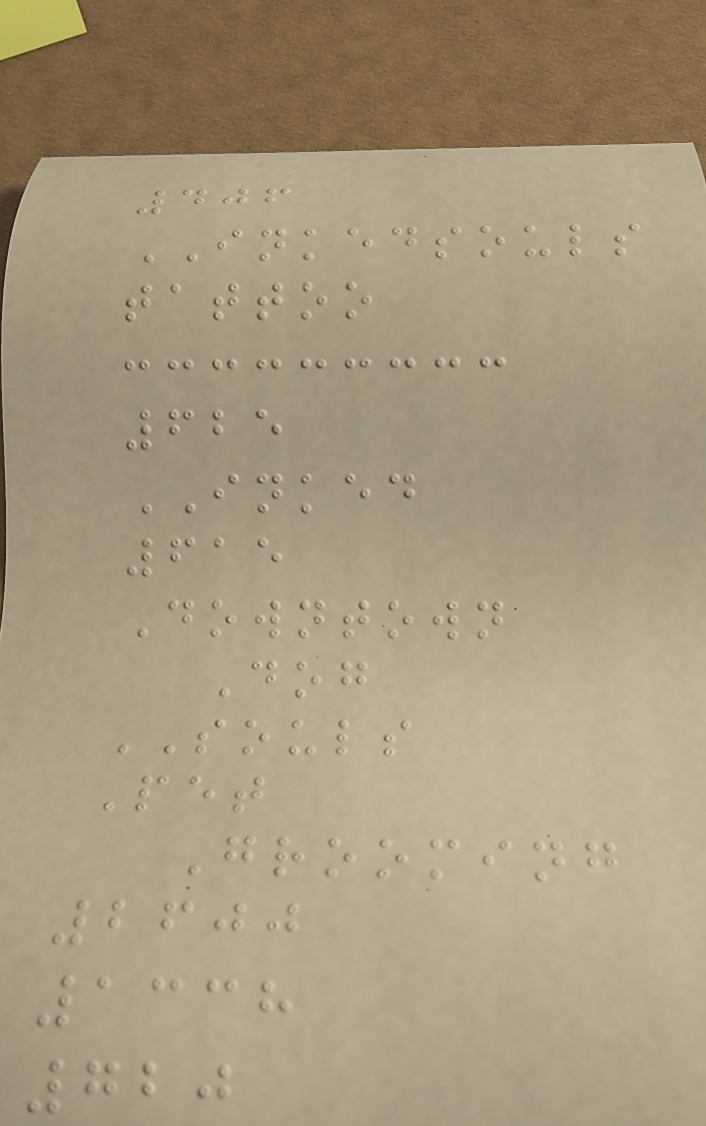406
INKEDSOULS
tattoo
625
INKED
615
Downtown
Dog
SOULS
Pet
Grooming
2600
1338
720
